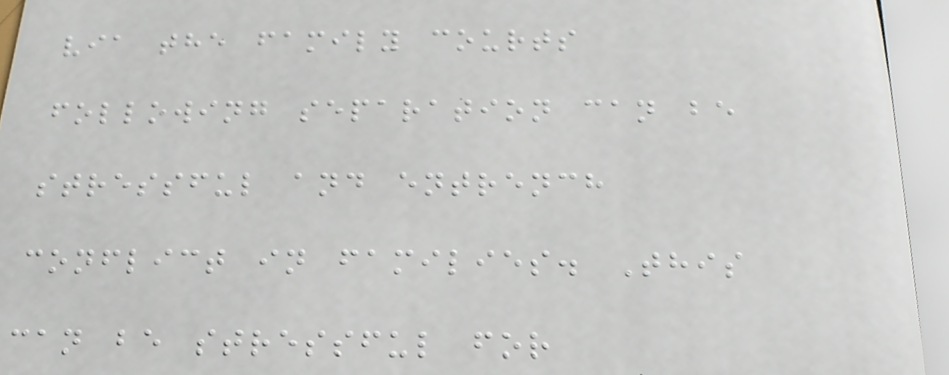via the family courts
following separation can be
stressful and entrench
conflict in families. This
can be stressful for
